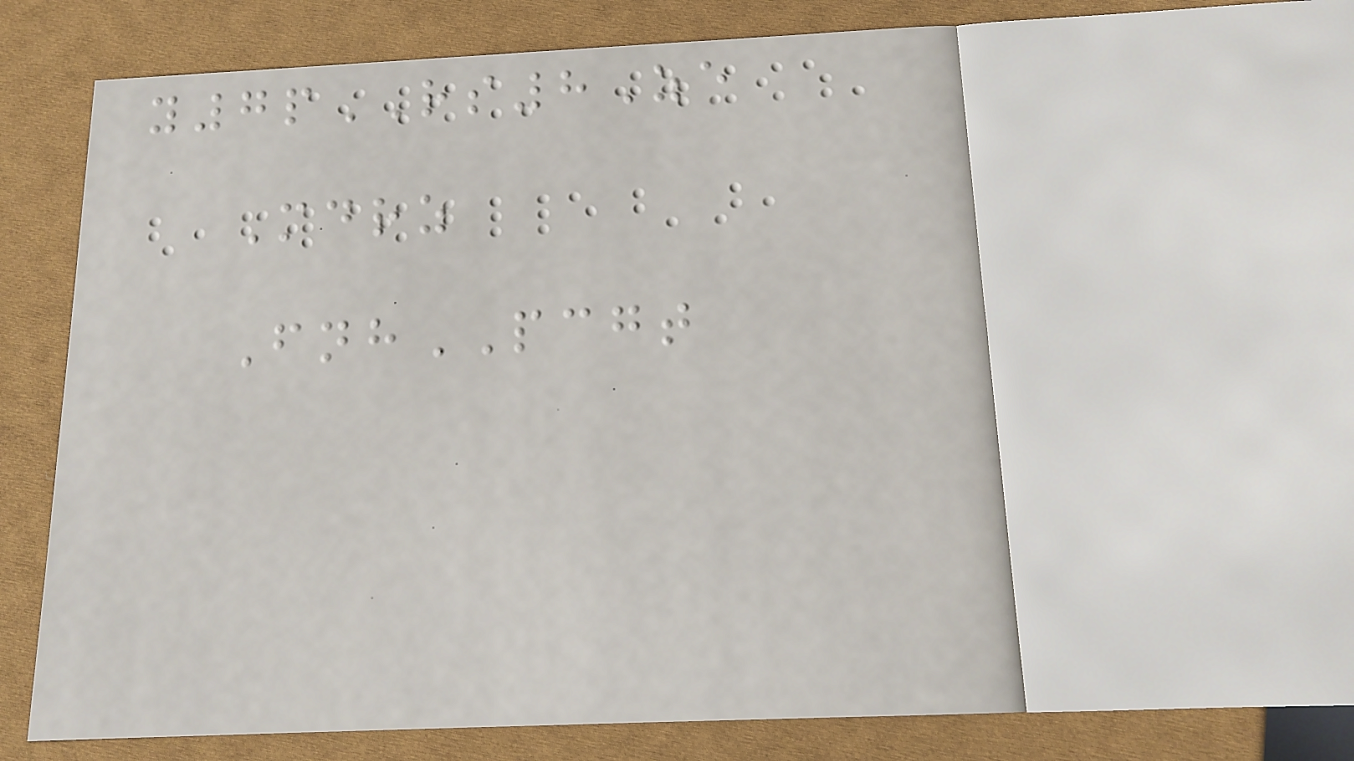y7pRS8Ze
Mdrz
FnhPCGT
